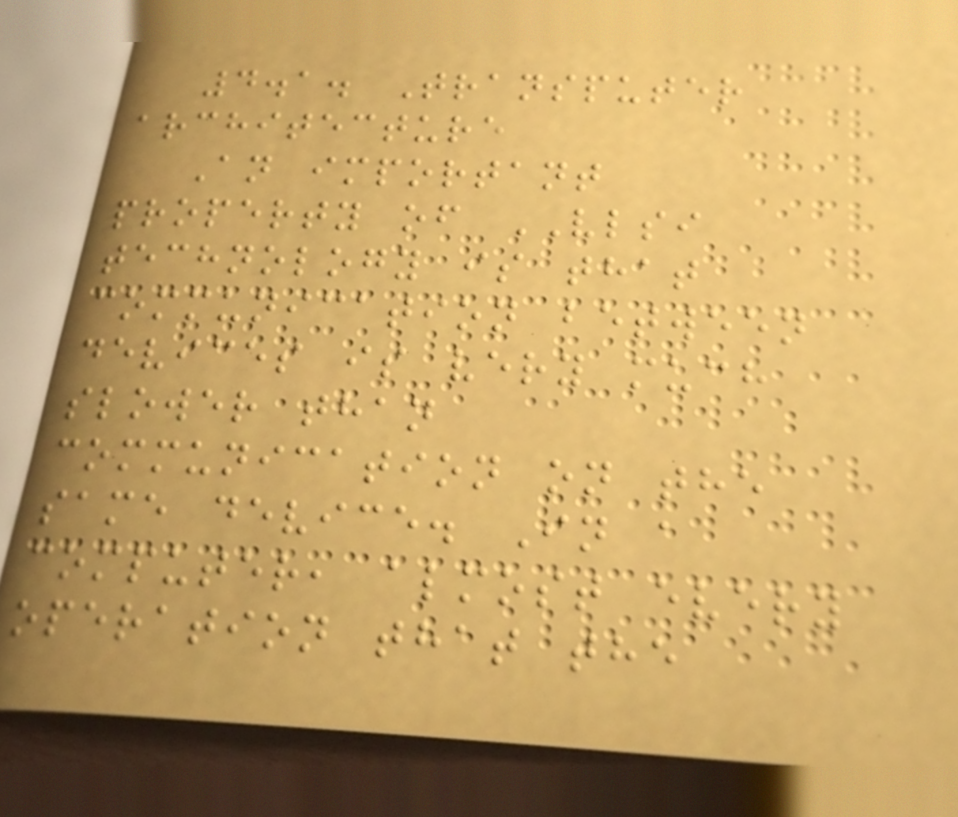4.1. Transputer
architecture
An important
property of VLSI
technology is that
communication between
devices is very much
slower than
communication on the
same device. In a
computer, almost every
operation that the
